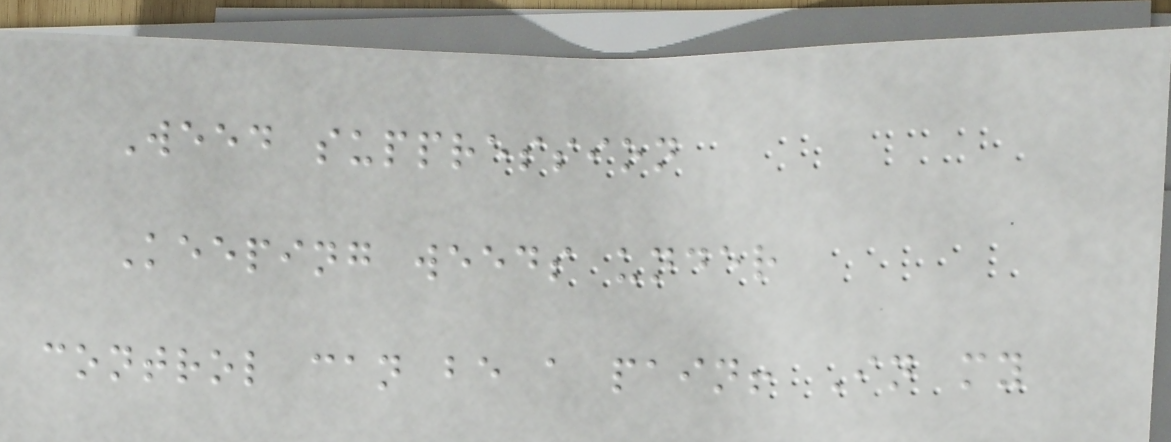Weed suppression
Keeping weeds under
control can be a pain! In my
